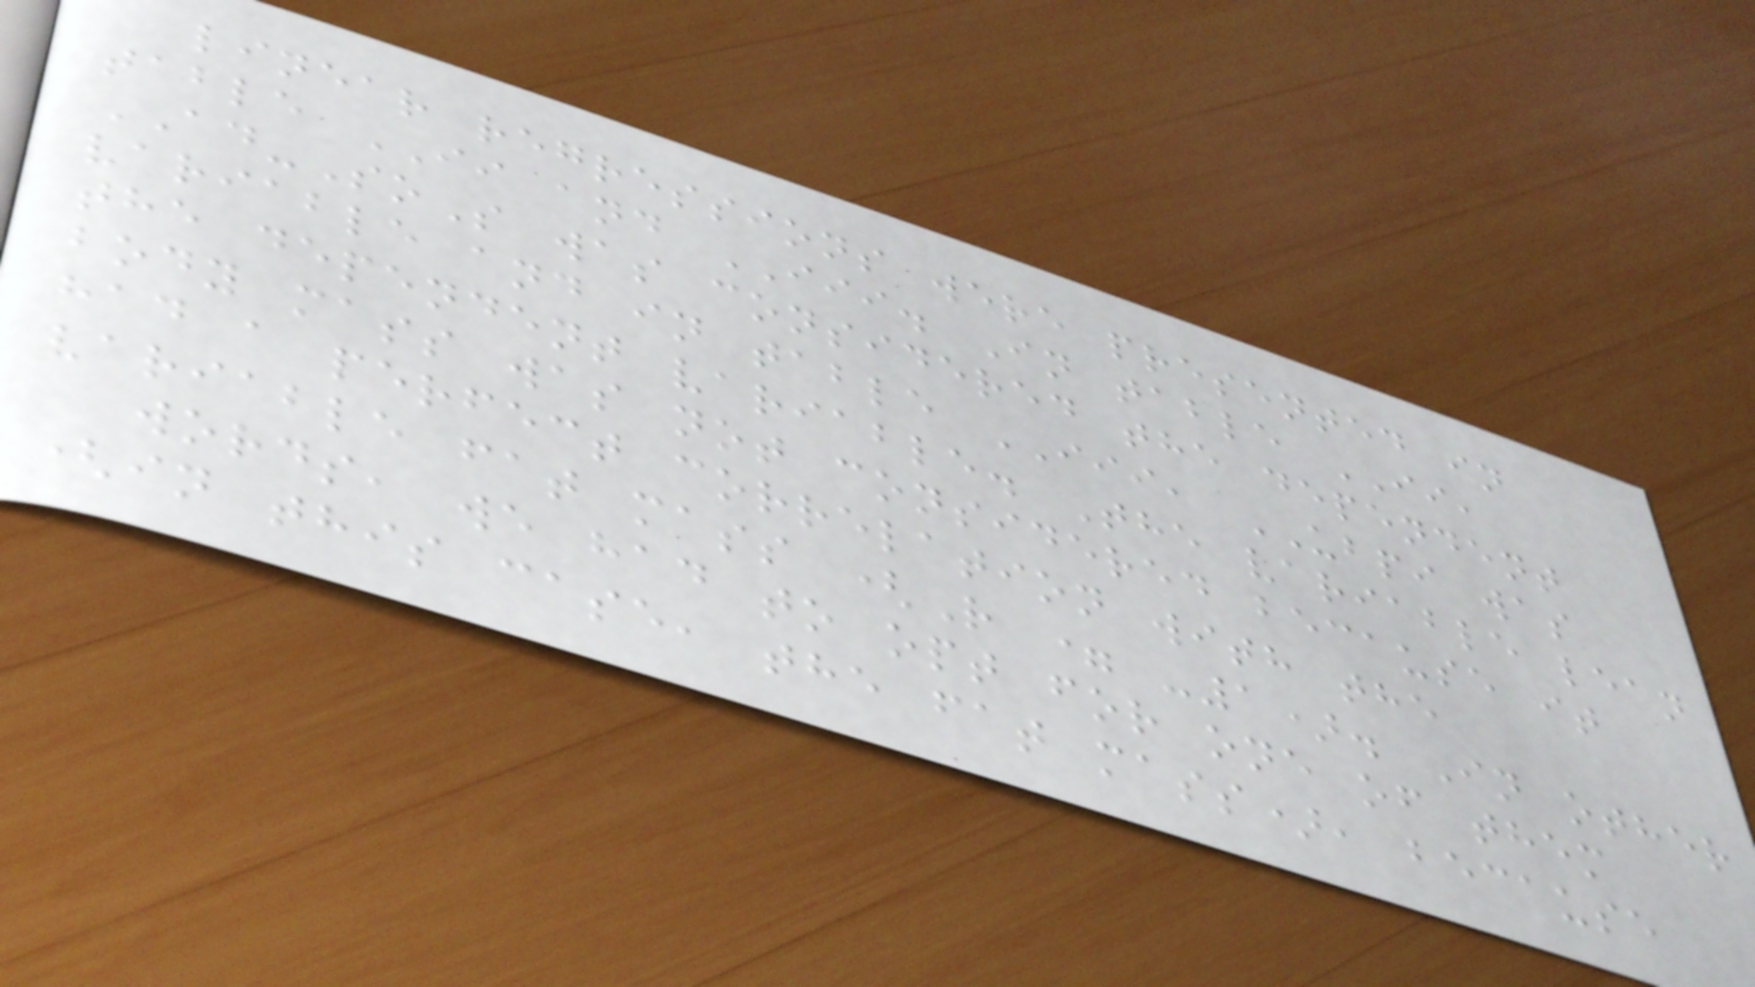linear regressions were presented in
table II and III. In table II,
AD-SoS was considered the dependent
variable and in table III, UBPI was
the dependent variable. The variable lean
body mass was not considered because it
had a perfect correlation with the
variable fat mass (R = -1). In other
words, we had to opt for one of them
(in this case, the fat mass), because
